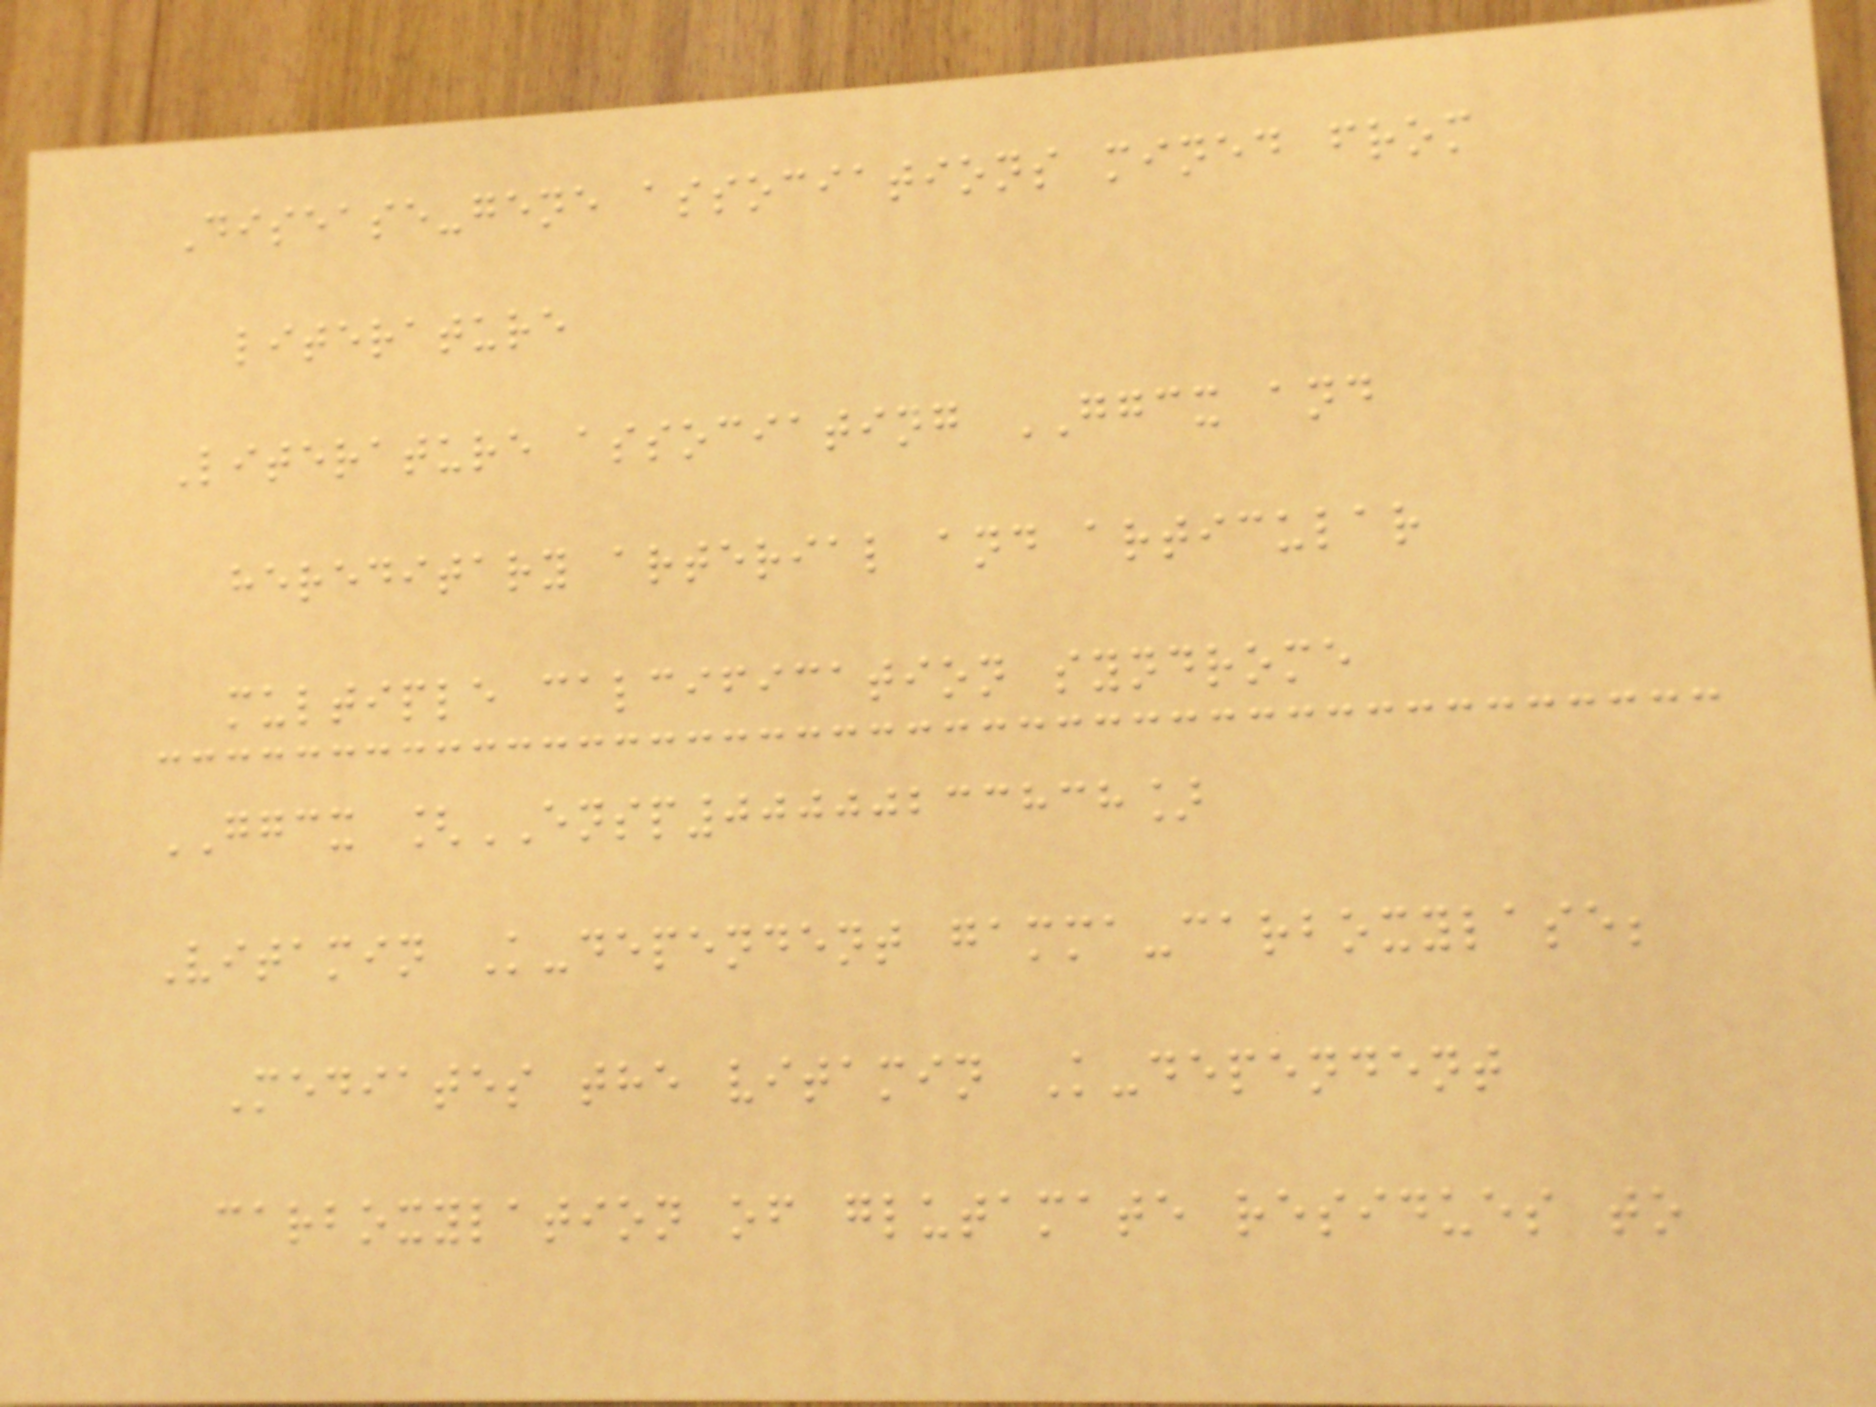Disease-gene associations mined from
literature
Literature associating GGCX and
hereditary arterial and articular
multiple calcification syndrome
GGCX [ENSP00000233838]
Vitamin K-dependent gamma-carboxylase;
Mediates the vitamin K-dependent
carboxylation of glutamate residues to
